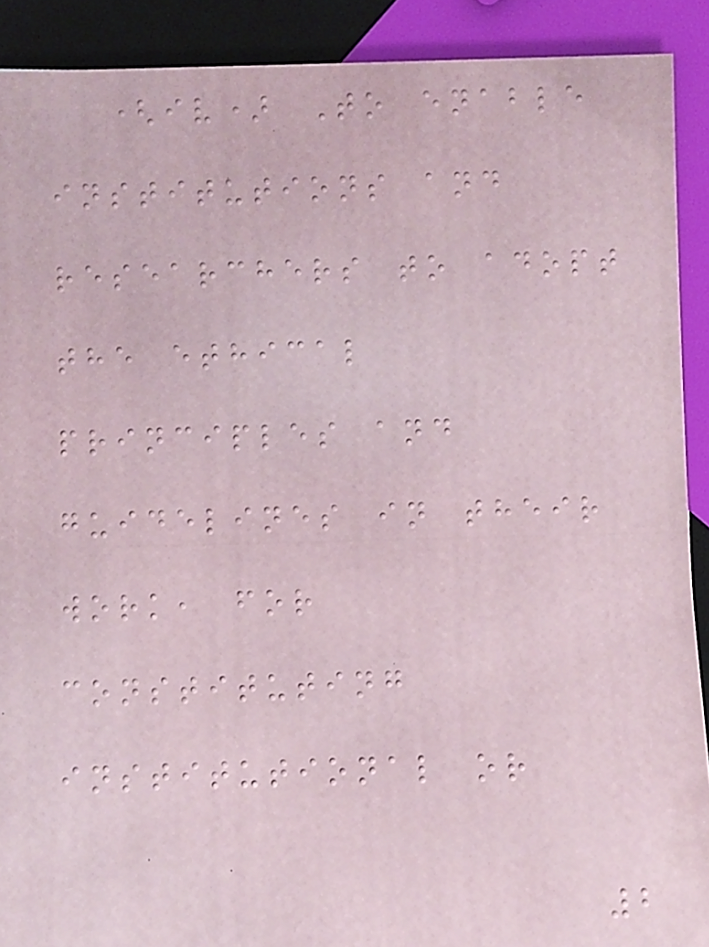(iv) To enable
institutions and
researchers to adopt
the ethical
principles and
guidelines in their
work, for
constituting
institutional or
2
